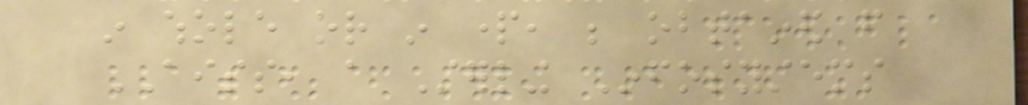in whole or in part, be obtained from
AISS, a Sterling Infosystems
